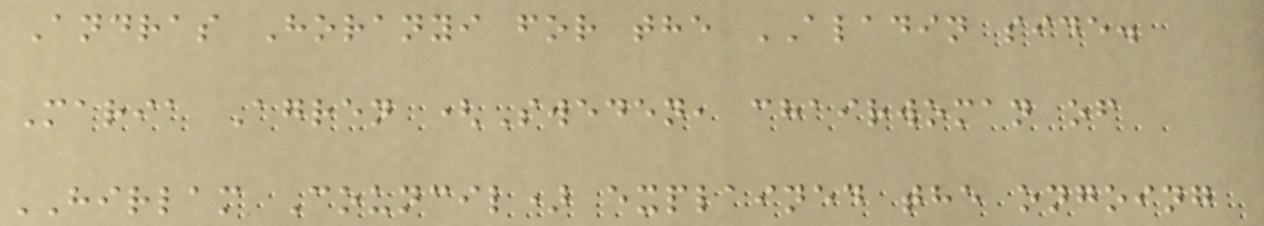Andras Horanyi for the ALADIN side.
Maria Agren (Sweden, chairwoman of
HIRLAM Council) explained the ongoing
